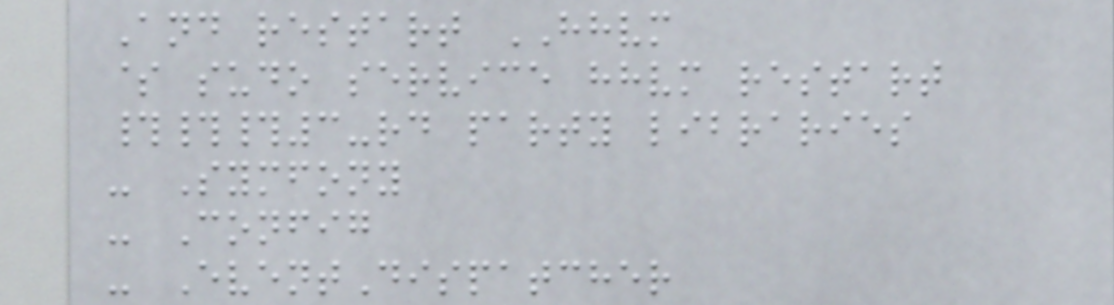And restart HHVM
$ sudo service hhvm restart
###3-rd party libraries
- Symfony
- Config
- EventDispatcher
